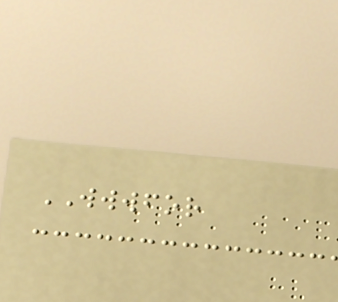WWWFOR
